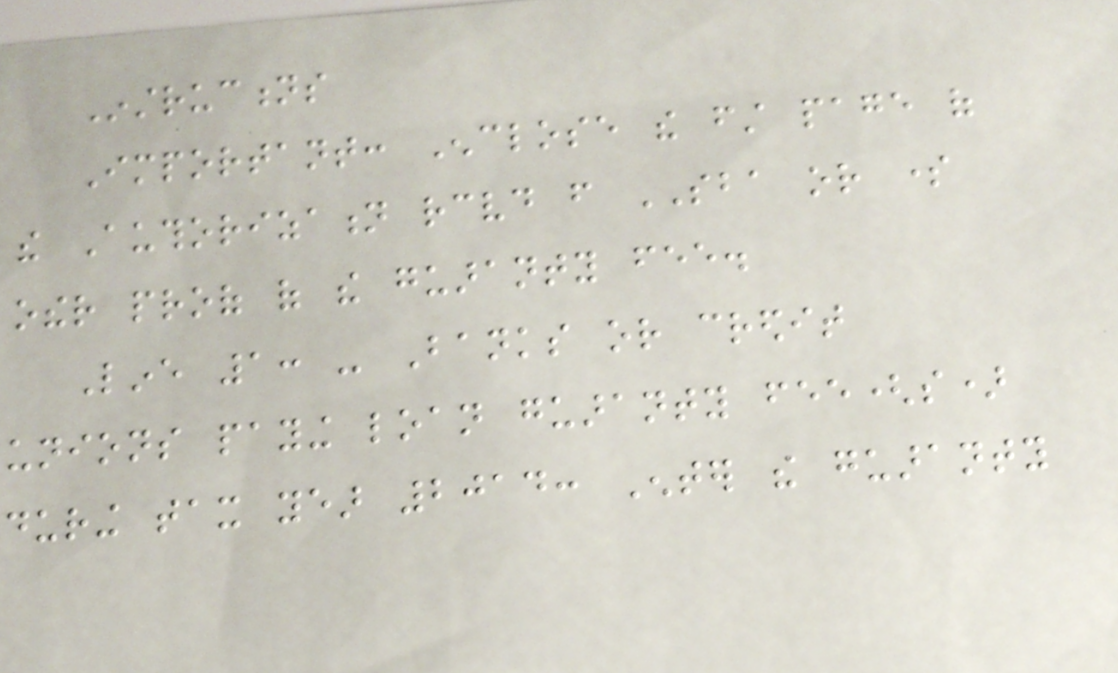Instructions
Important: Enclose the first page of
the Authorization received from SBA or some
other proof of the guaranty fee.
Line 1: - Banks or credit
unions paying loan guaranty fee(s)
during tax year 2014: Enter the guaranty
